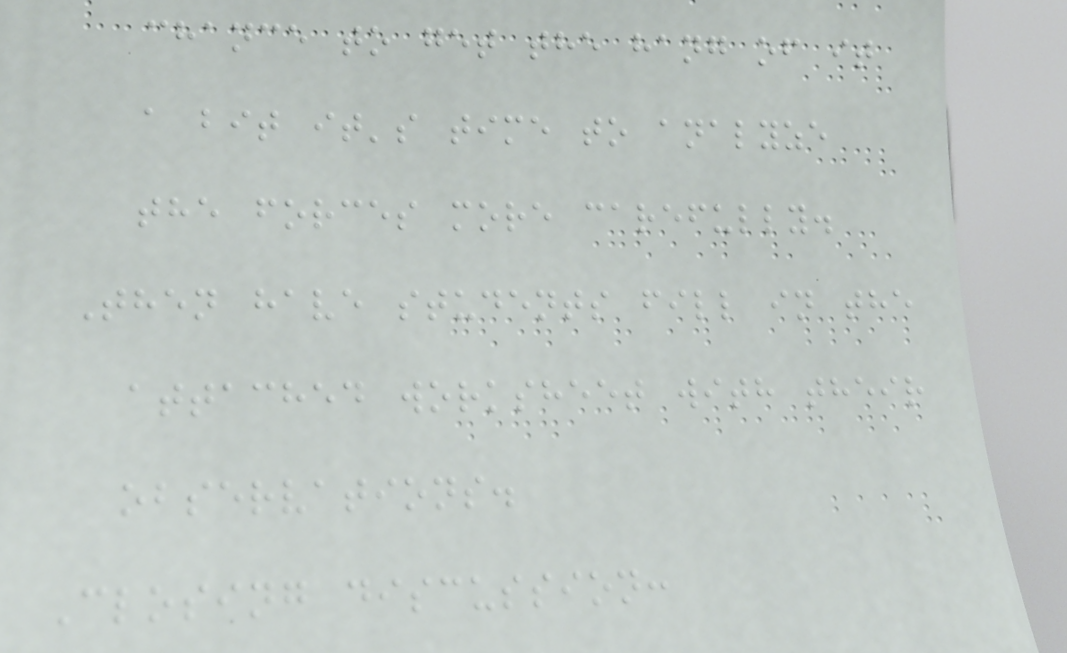chance to get the hang of it
a bit it's time to analyze
the forces more carefully.
Then have students fill in the
attached worksheet with their
observations.
Closing discussion:
